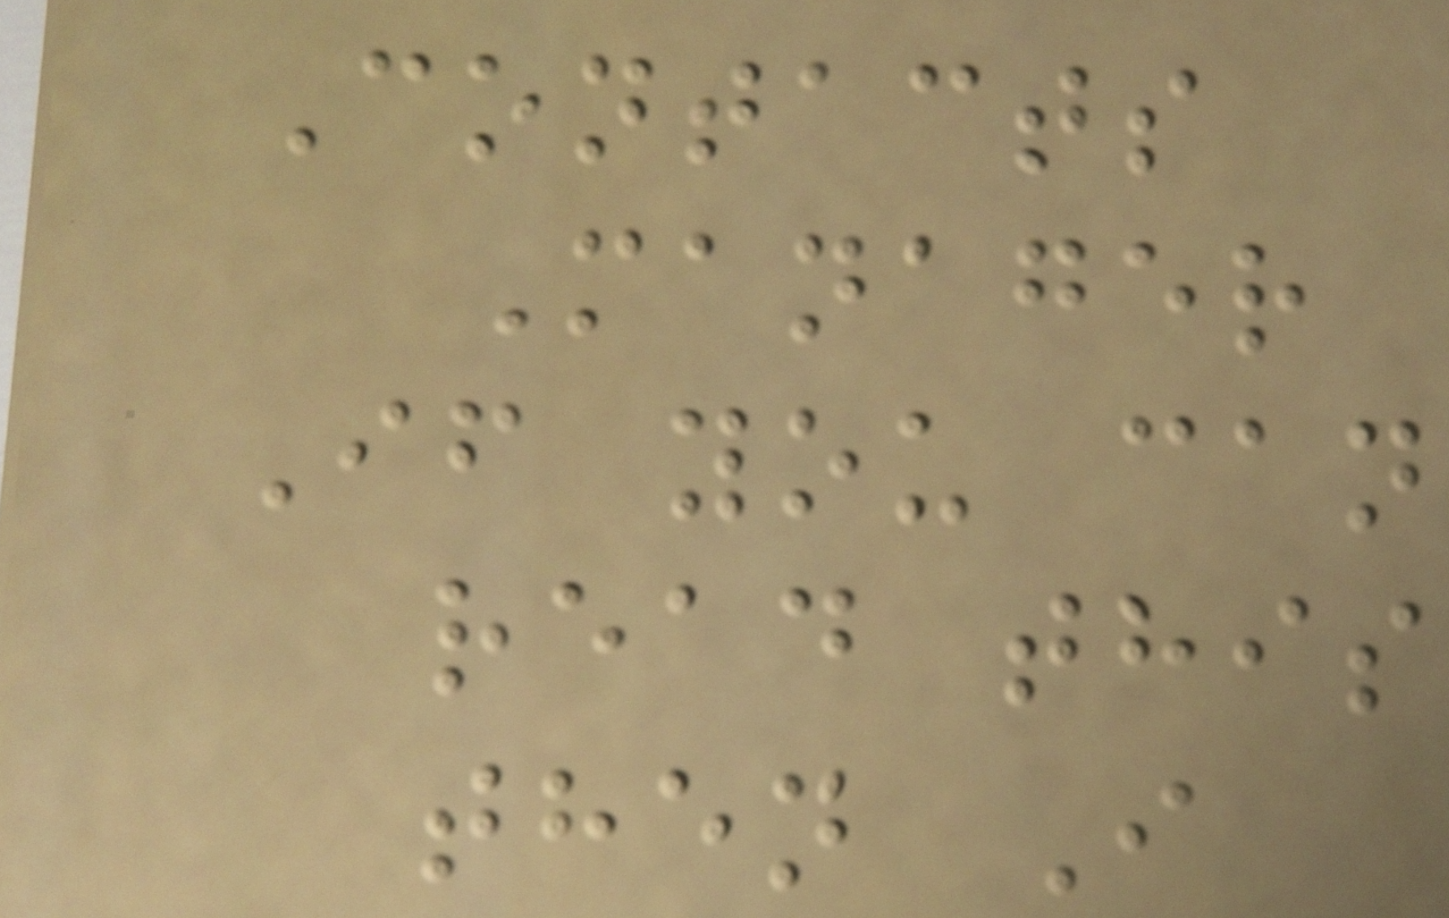Contacts
Manager
If you can
read this
then I
